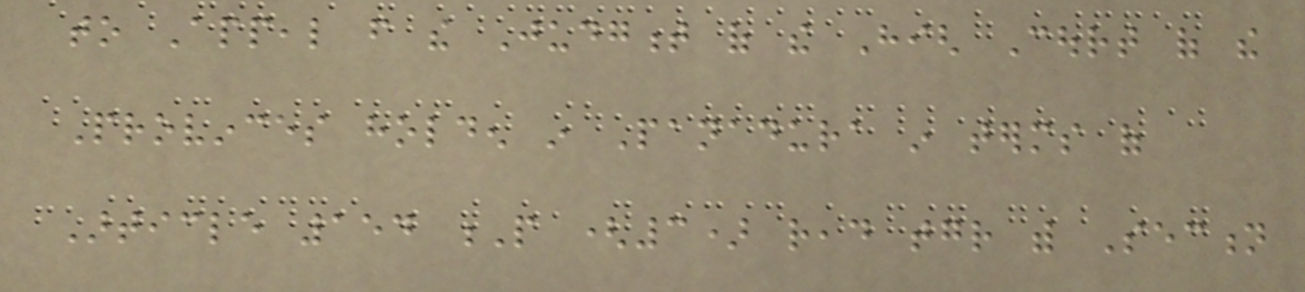to Appeal from the Judgment of the High Court of the
Provinces holden in Panadura in terms of
Article 154 P (3) read together with Section
